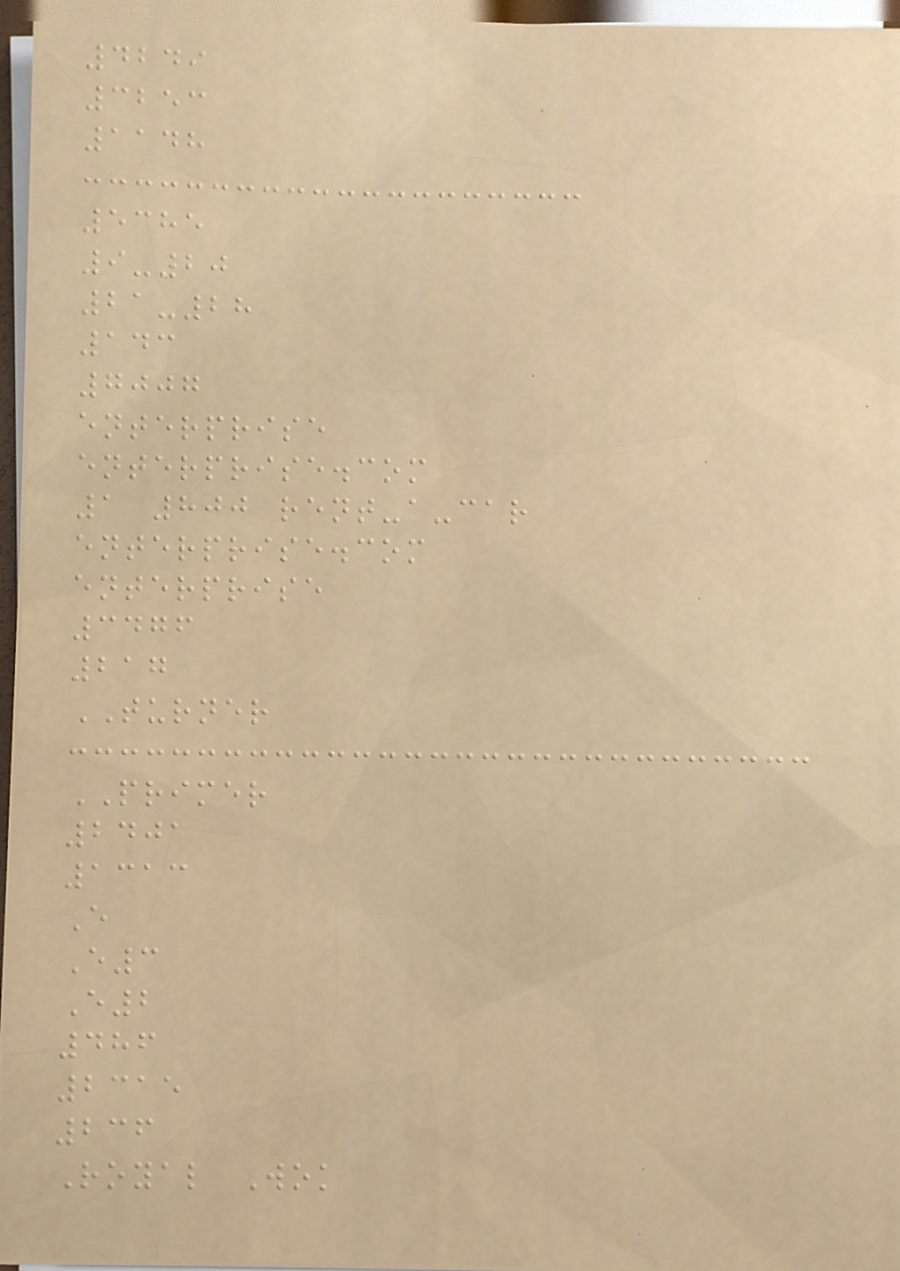4249
3253
1148
5385
9-20
21-28
143
7007
enterprise
enterprise.com
1 800 rent-a-car
enterprise.com
enterprise
3476
217
TURNER
PRIMER
2401
1313
E
E3
E2
486
2315
236
Royal Wok
